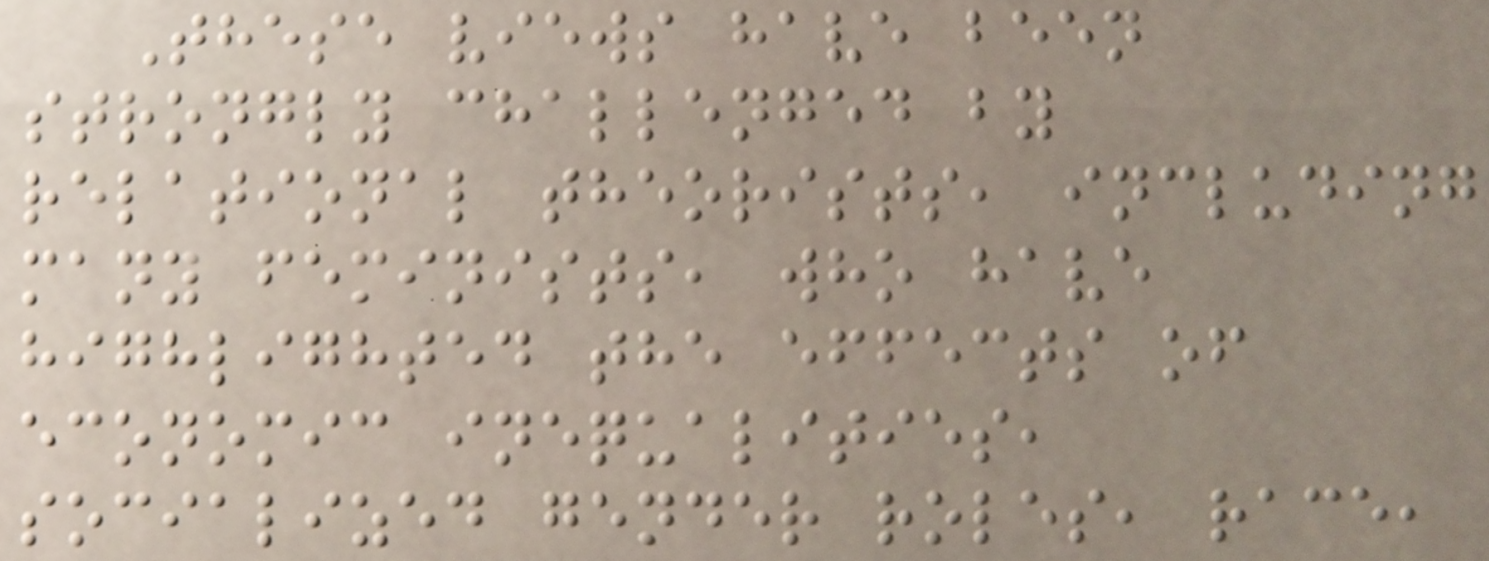These views have been
strongly challenged by
relational theorists, including
many feminists, who have
highlighted the effects of
economic inequalities,
socialized gender roles, race,
